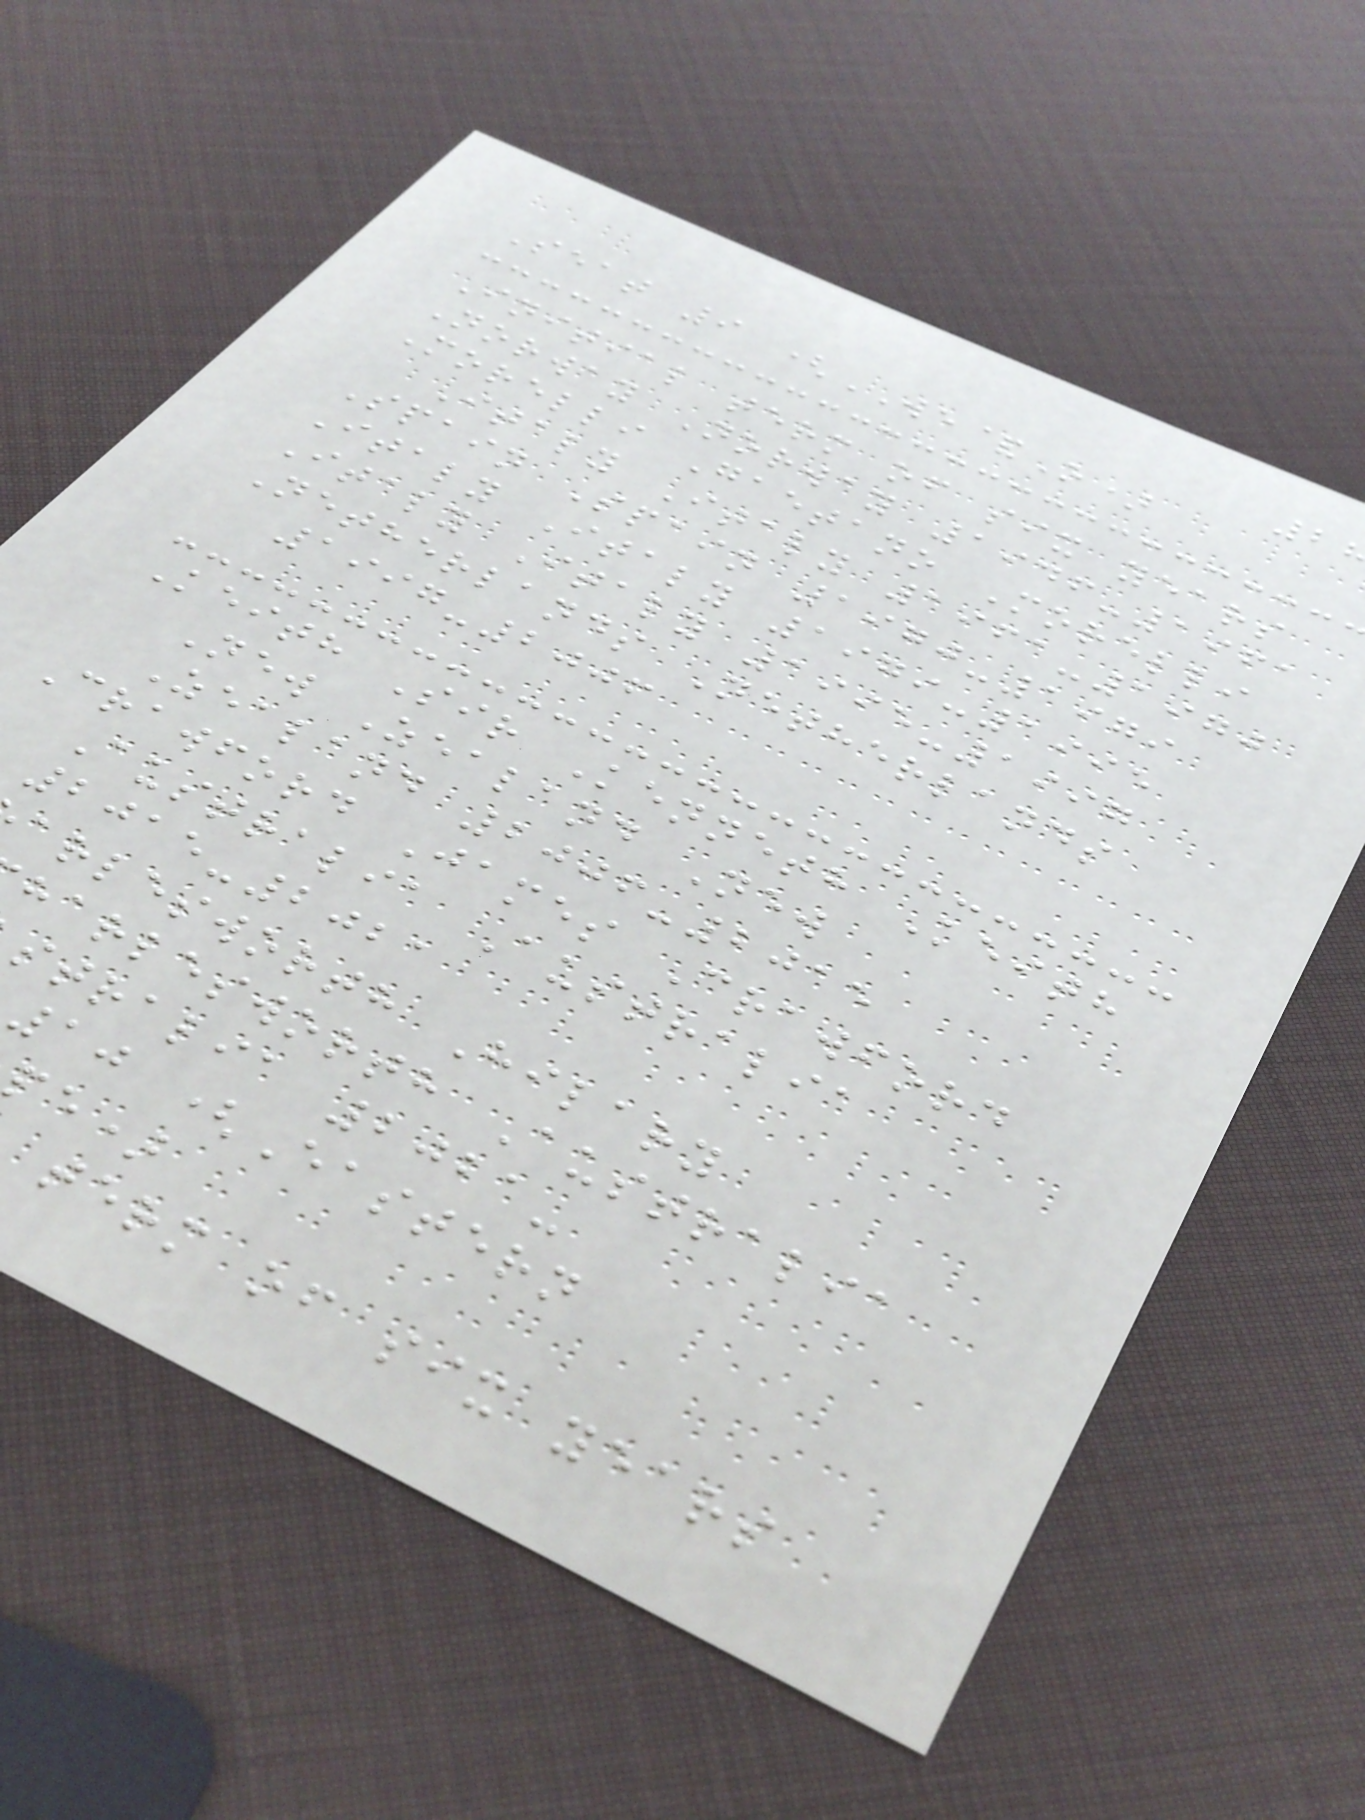Seat 9 (WE&O)
Initial term of six years
Norway Norway 1946-1961
Morelli Gaetano Morelli
Italy Italy 1961-1970
Spain Spain 1970-1979
Italy Italy 1979-1995
Italy Italy 1995-1997
Netherlands Netherlands
1997-2006
Keith Sir Kenneth Keith
New Zealand New
Zealand 2006-2015
Crawford James Crawford
Australia Australia
2015-2021
arlesworth Hilary
harlesworth Australia
stralia 2021-
10 (Eastern
pe)
term of six years
